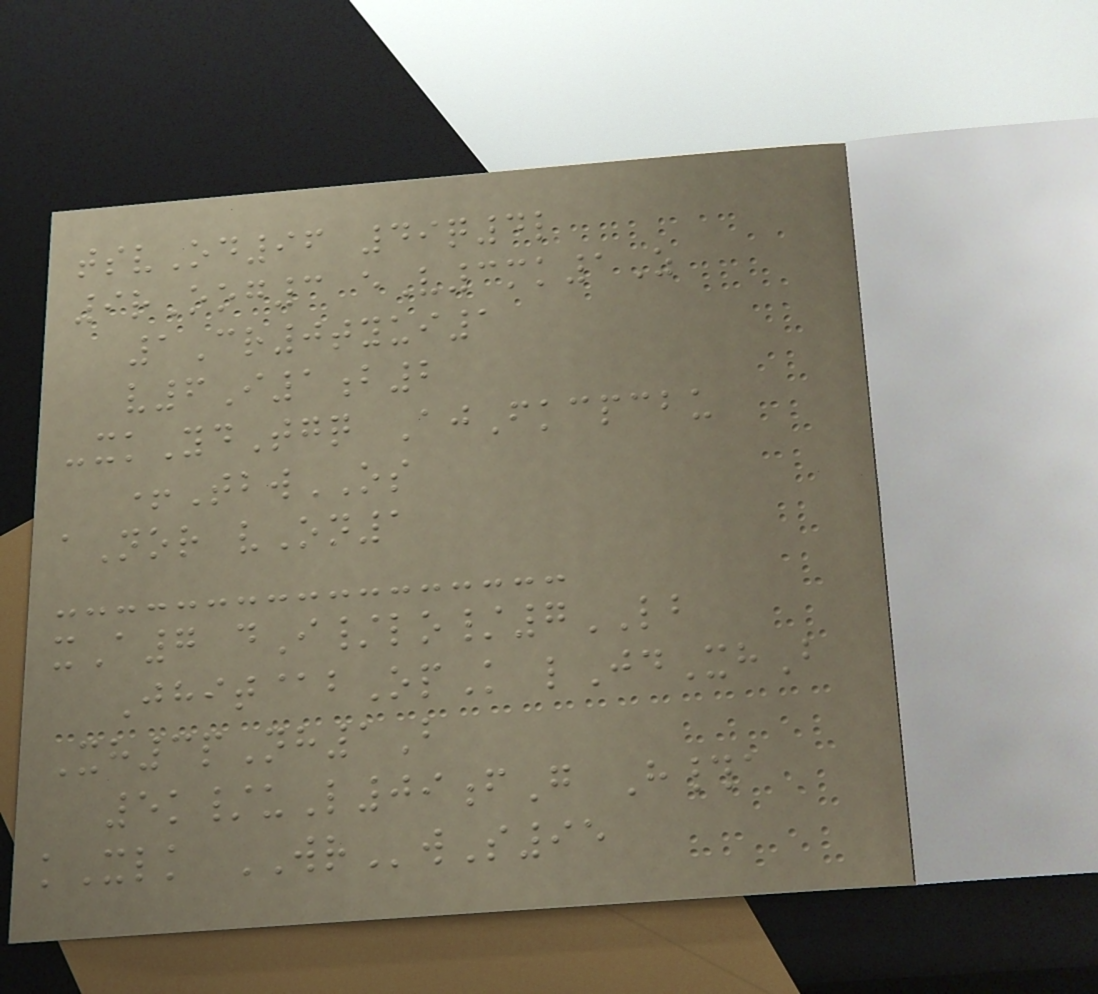tsvOd96 49q4l
9rOog3 eV3mk1Z
1Cr0tyui1
v6I1b2
-xkYdTgq AjFkcpcbu
+TbwOS
aNor vOn1
xA7 dI/lo/7LB
Jhit@bOpK lJdXhB
Xh3pNh1B
5k/uL09fG H#a
kXlk WRwS95
